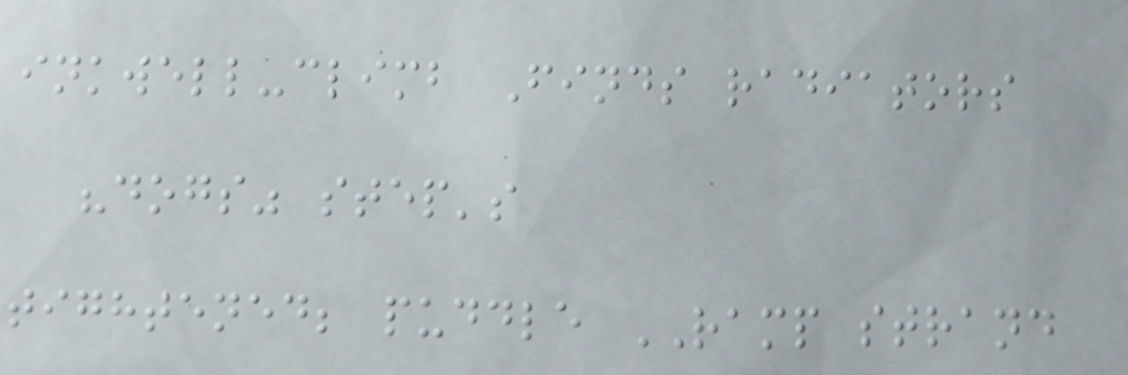inkwell-climb Finds radiators
"dogs" step's
tightened; puddle RAMP strand
